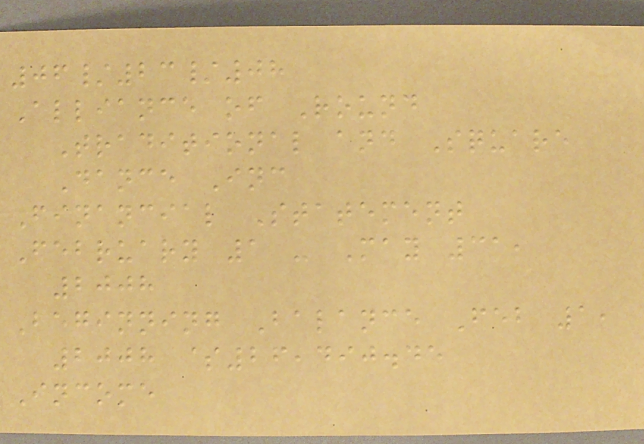06/23/08
Alliance of Round
Traditional and Square
Dance Inc
Financial Statement
February 1 - May 31,
2008
Beginning Balance Feb 1,
2008 $26,490.45
Income
